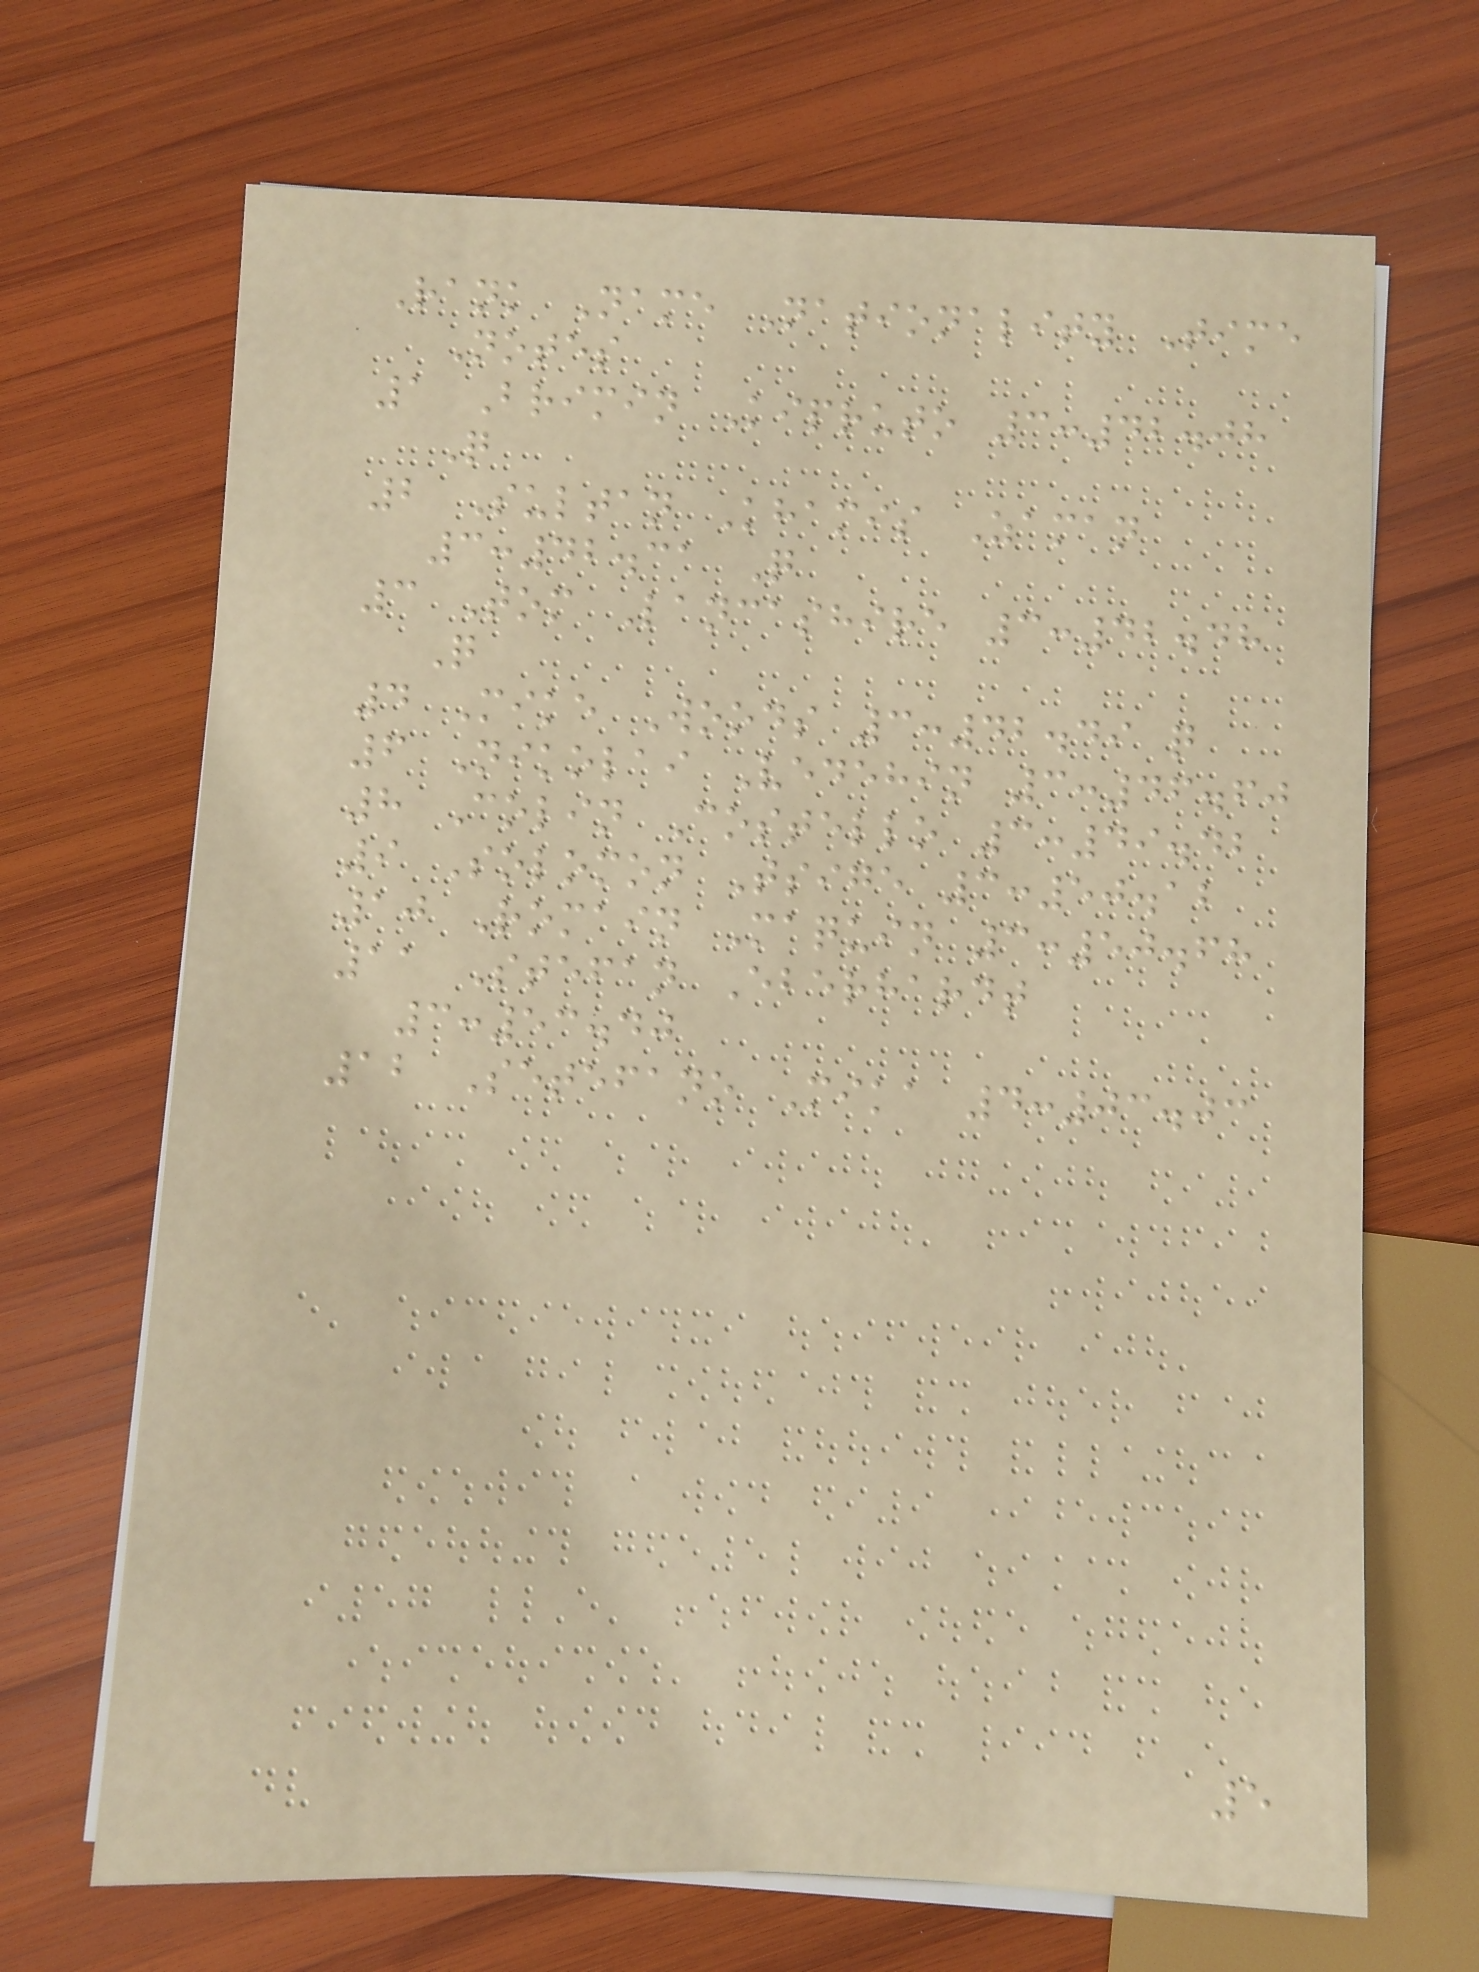Rank Name Nationality Time
Notes
1 Brimin Kipruto 3:42.08
Q
2 Sultan Khamis Zaman
3:42.31 Q
3 Tom Lancashire 3:42.48
Q
4 Mike Woods 3:42.49 q
6 Nikolai Vedehin 3:46.60
8 Colin Costello 3:49.42
9 Solomon Tsige 3:50.12
10 Romain Maquin 3:50.68
11 Stefan Eberhardt
3:53.40
12 Setefano Mika 4:03.03
5
